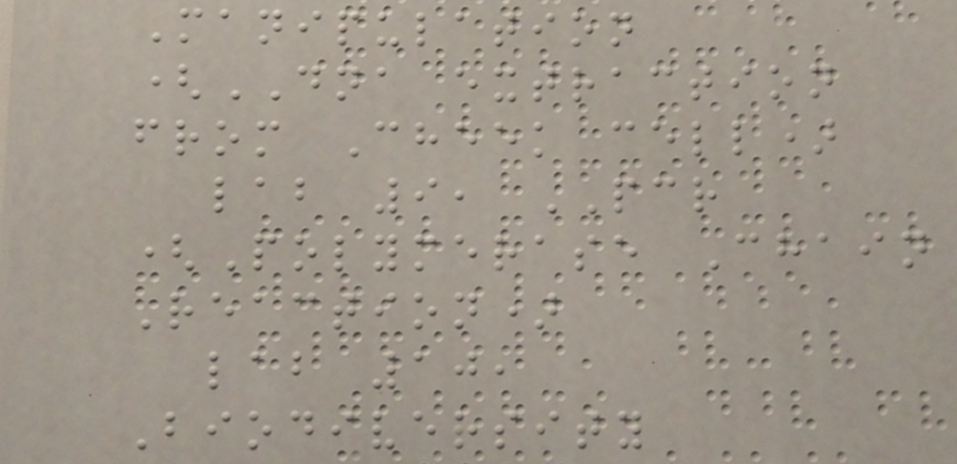Manipulation
(DNA extraction
from Cheek cell)
lab 9, PCR
(Polymerase Chain
Reaction)
lab 10,
Biodiversity
